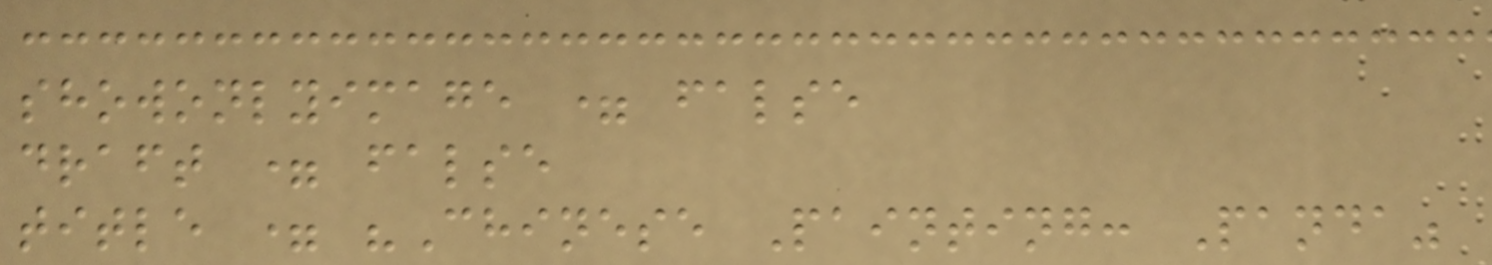showonlyimage = false
draft = false
title = "Chinese Painting: Panda"
